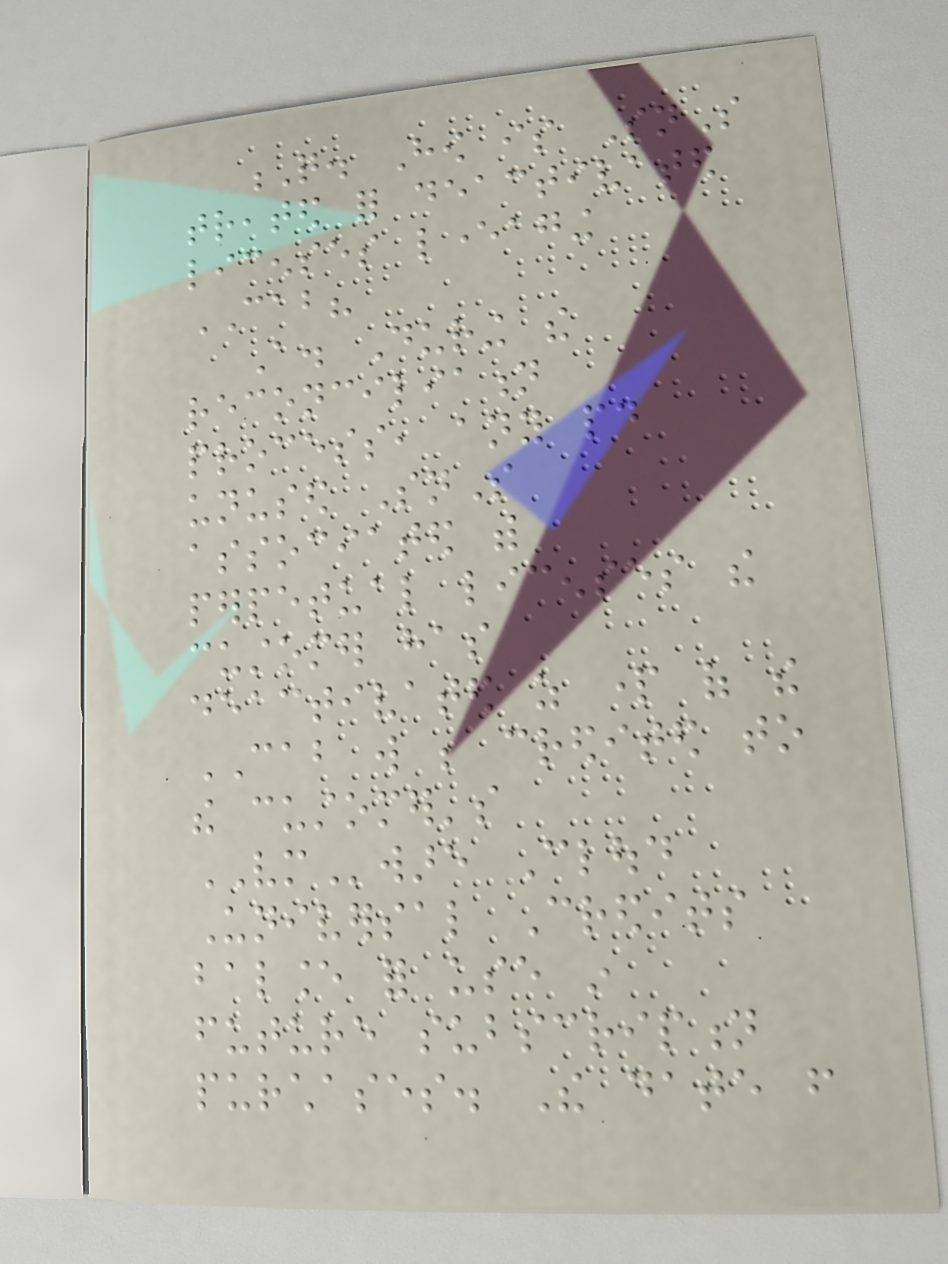Q. How is SnS
treated for deactivated
licenses leveraging
CAB?
A. During the
reconciliation
process, any paid
unused SnS
associated with
perpetual licenses the
customer has
deactivated as part of the
CAB will be credited to
the customer's
VMware Cloud
Universal Credits
balance for use in
future subscription
purchases. The date from
